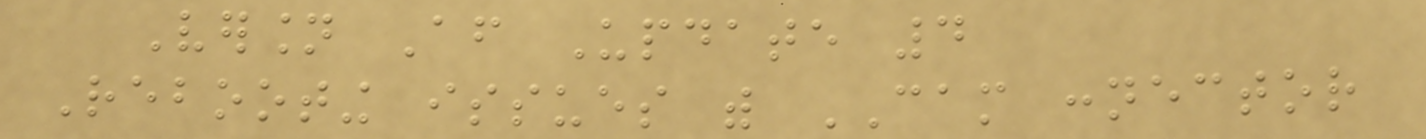Version After Update 4
Rebooting issues with CAM connector
